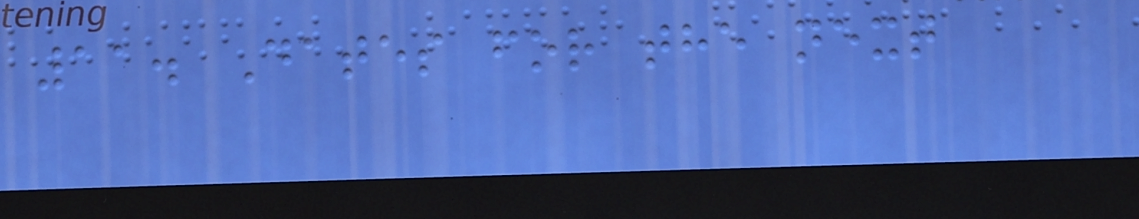11. Dates for the next
